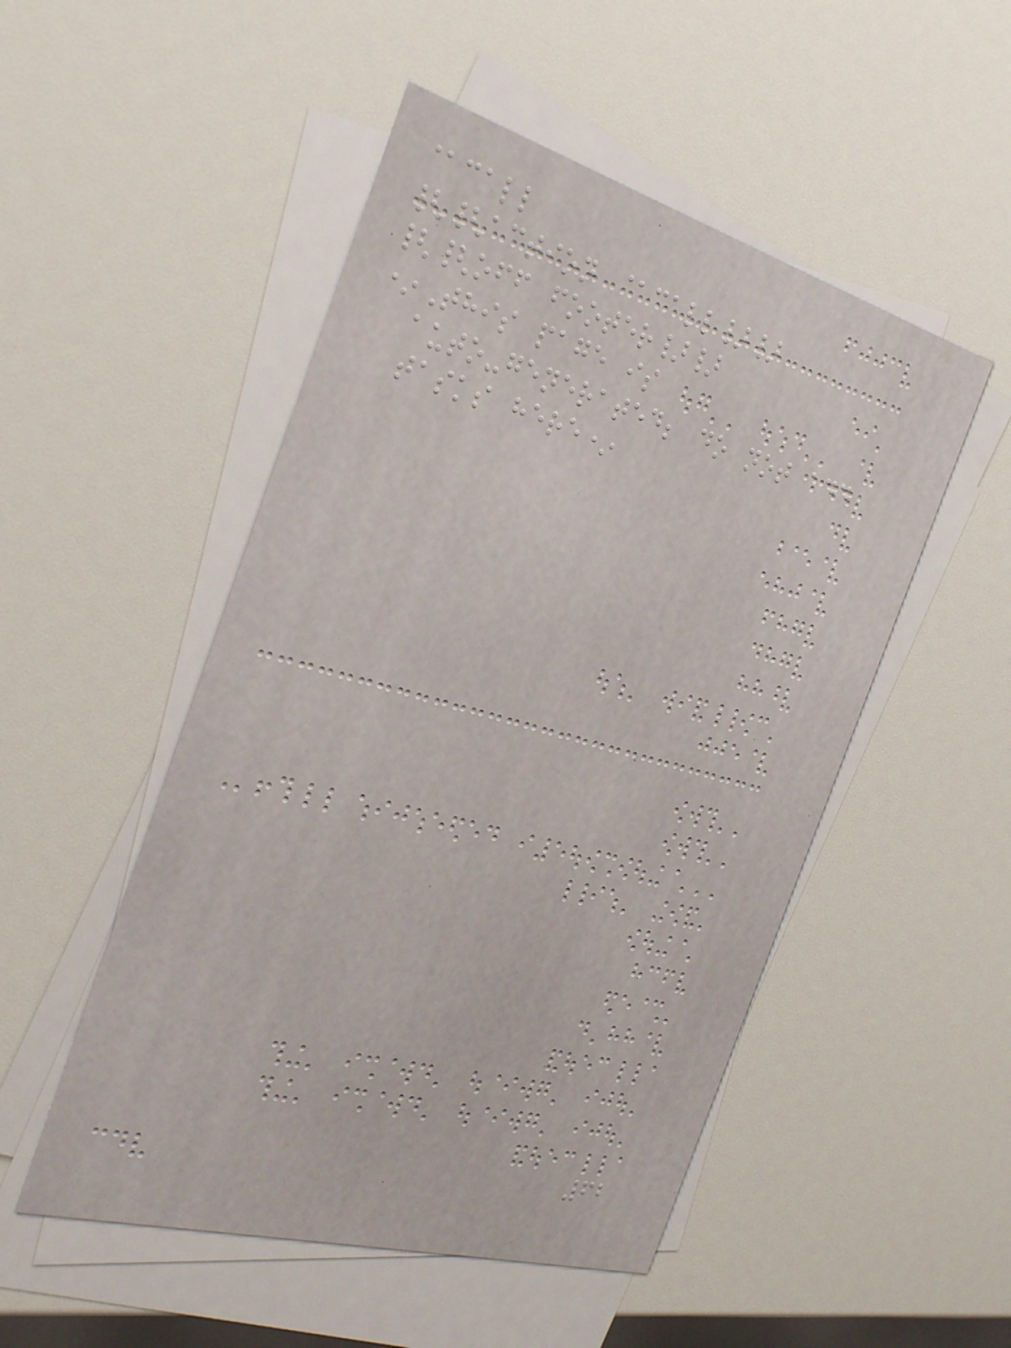@call
{{action @call}}
{{off footer}}
*This page is
auto-generated; do not add
tasks here*
62
